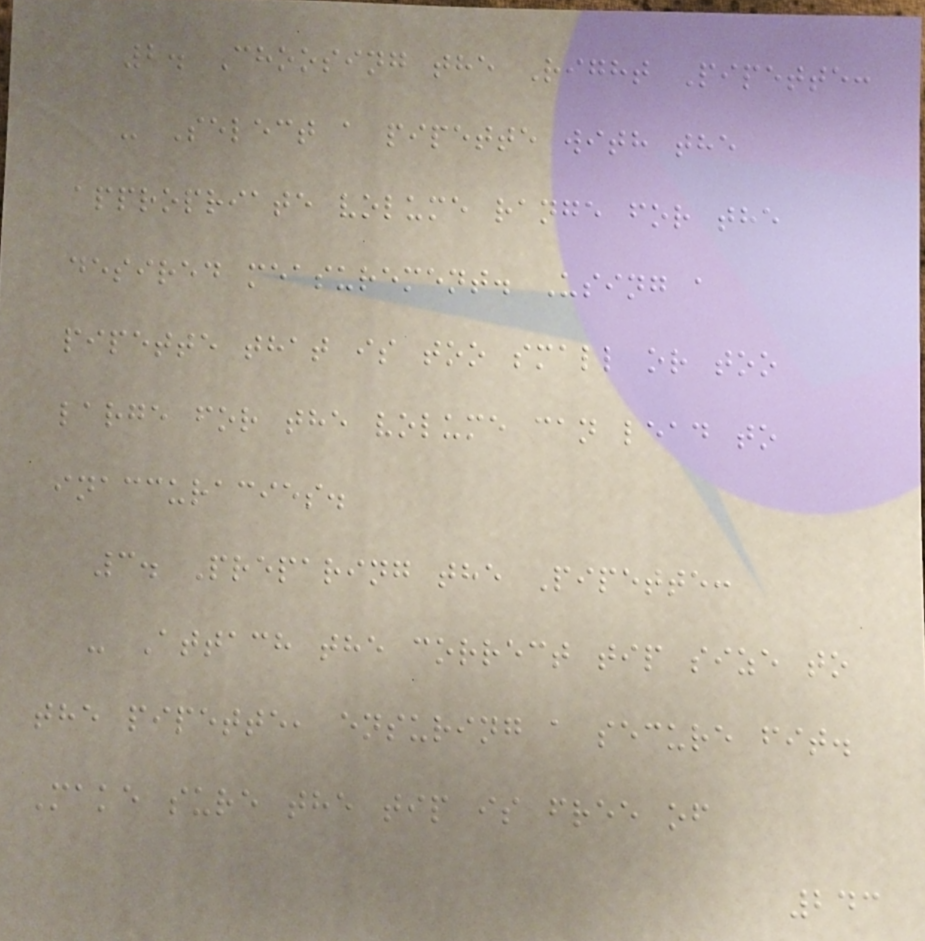2. Choosing the Right Pipette:
- Select a pipette with the
appropriate volume range for the
desired measurement. Using a
pipette that is too small or too
large for the volume can lead to
inaccuracies.
3. Preparing the Pipette:
- Attach the correct tip size to
the pipette, ensuring a secure fit.
Make sure the tip is free of
243
